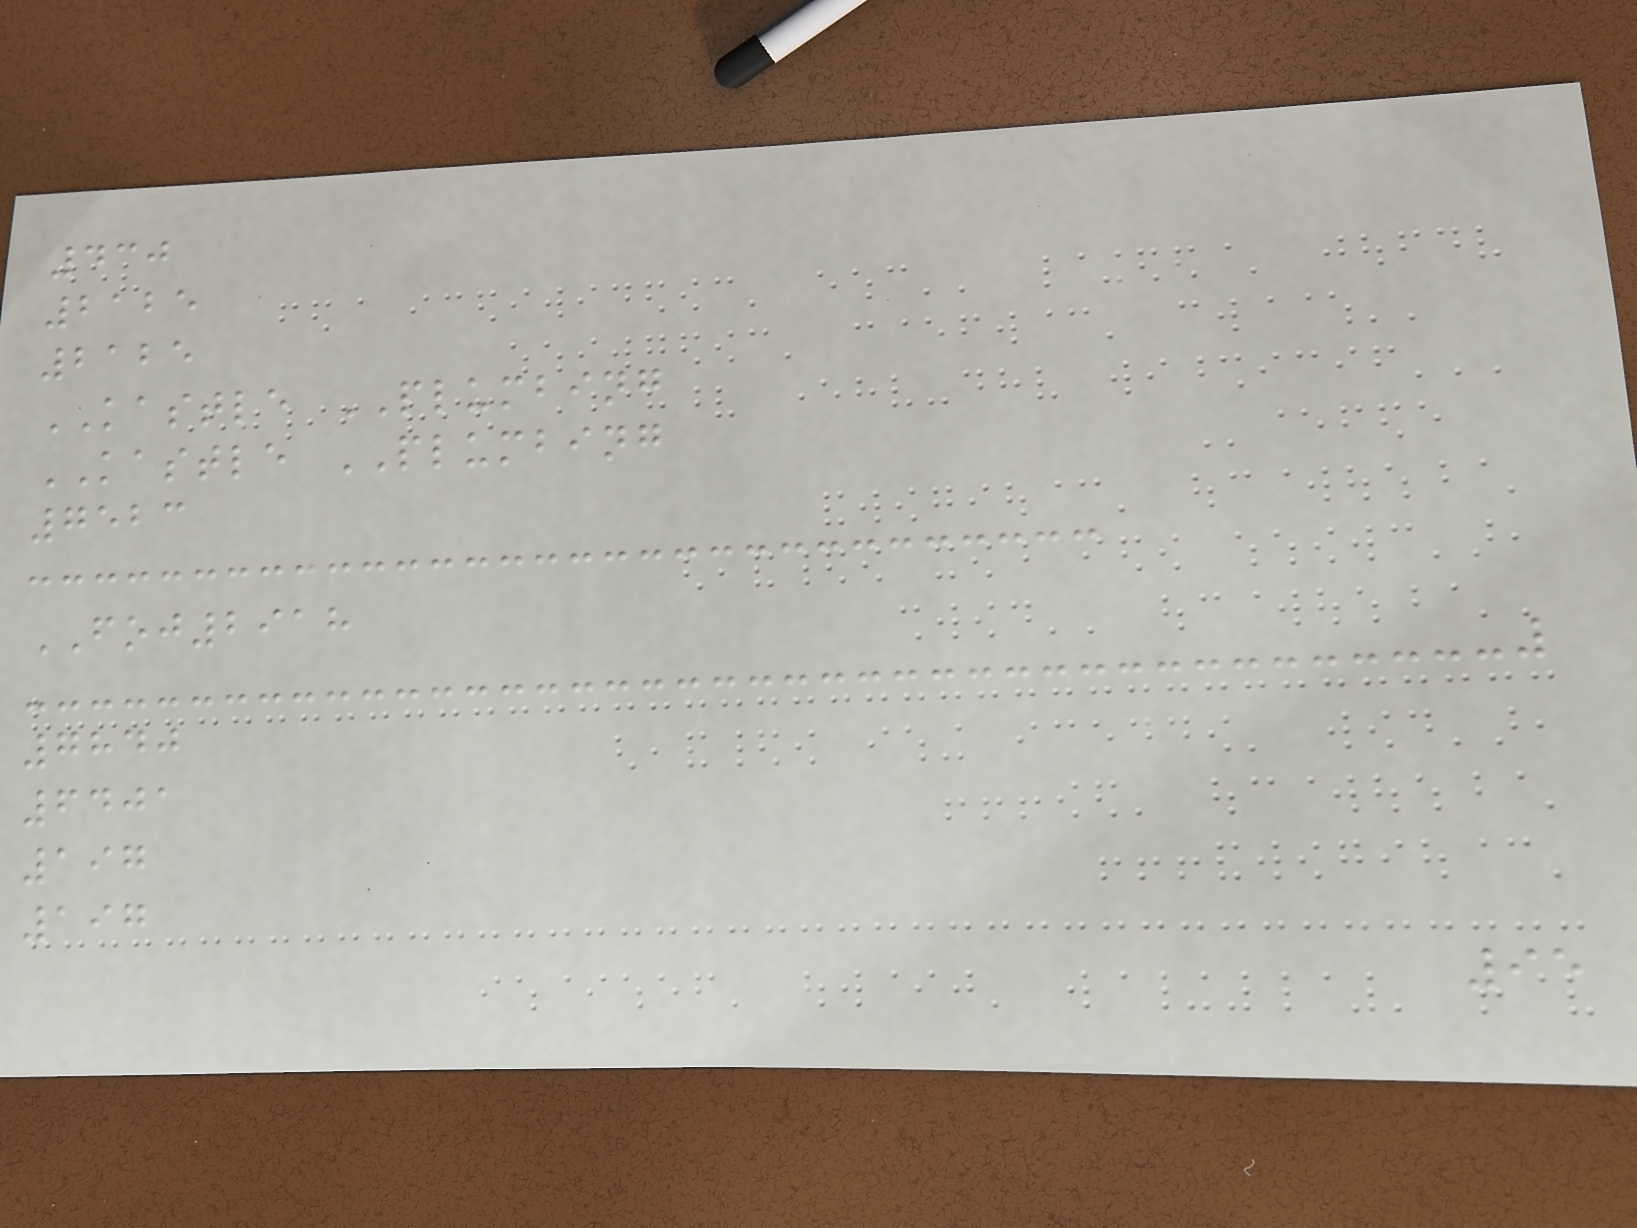430
2125
2125
KASTLE PLUMBING
KASTLE PLUMBING
7523
FOJ2918
7840
6401
197
197
95
